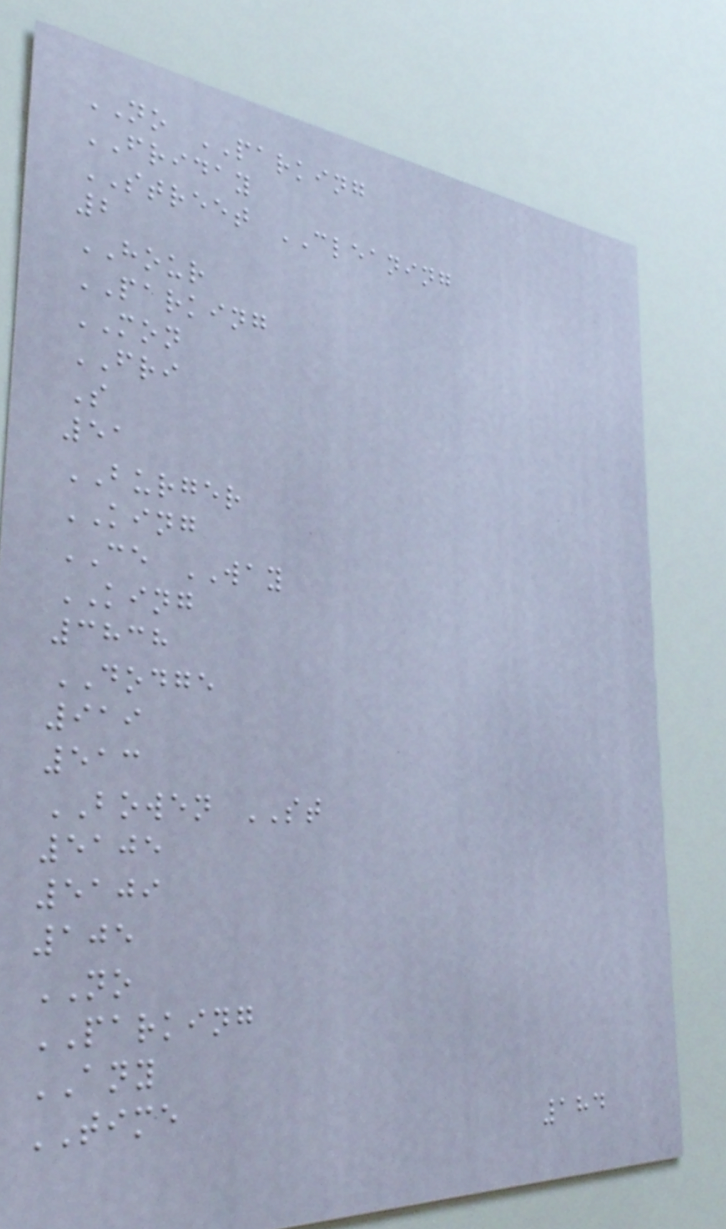NO PARKING
FRIDAY
STREET CLEANING
2
HOUR
PARKING
MON
FRI
S
51
BURGER
KING
CE WAY
KING
3838
DODGE
919
513
BOWEN ST
5105
5109
105
NO
PARKING
ANY
TIME
184
